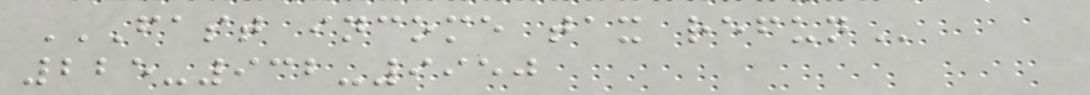FAST INCOME TAX REFUN
225-932-9950
